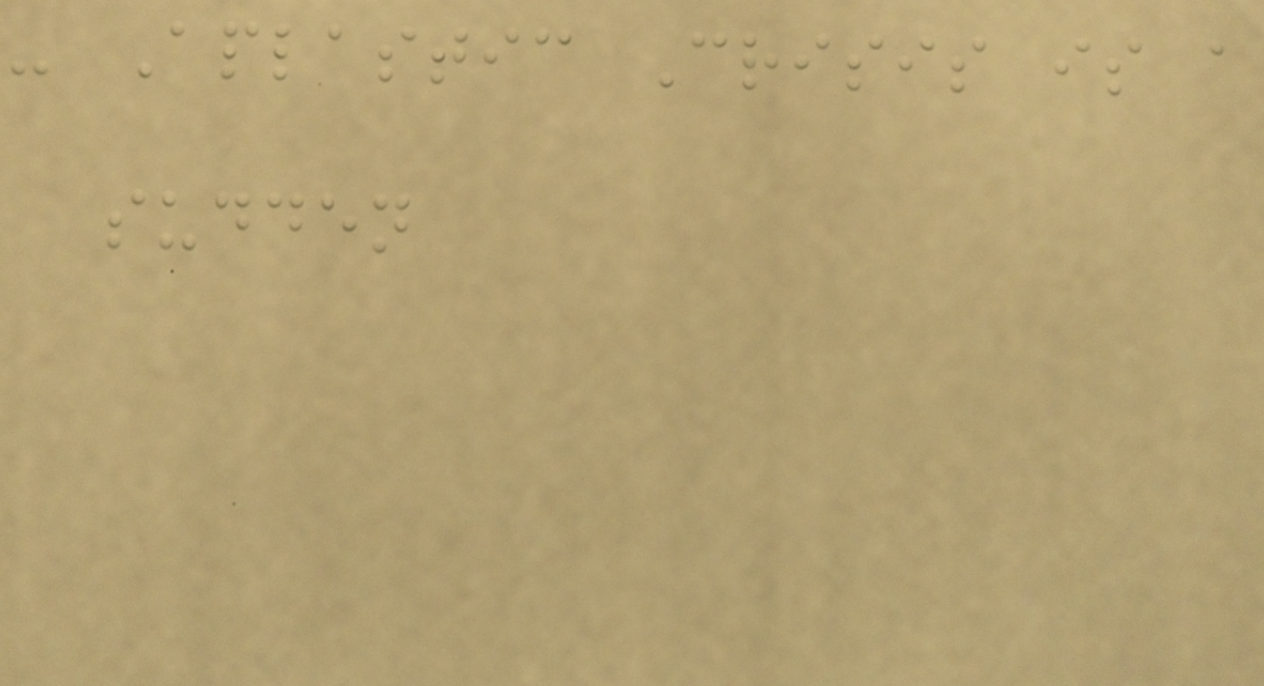- Aplastic Crisis is a
sudden
